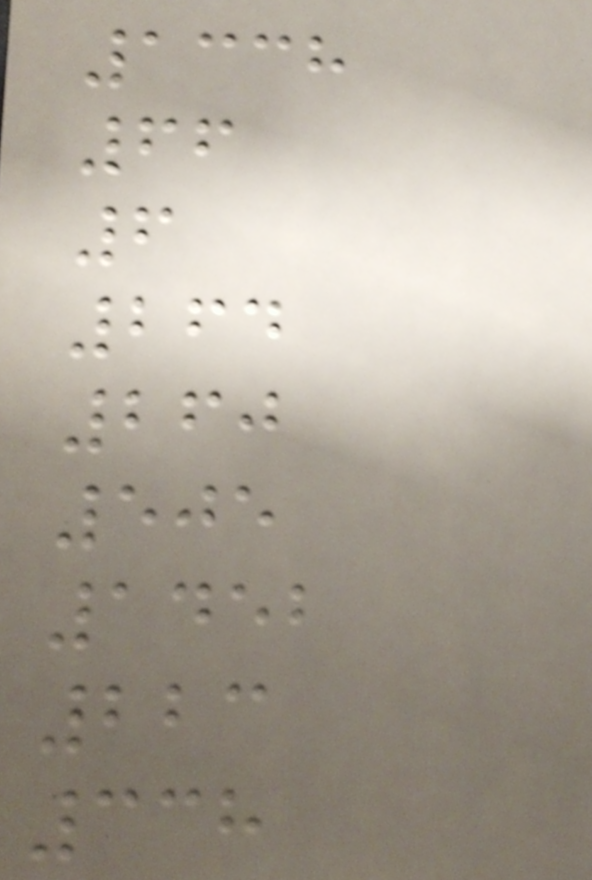1338
66
6
264
260
505
1452
223
338
